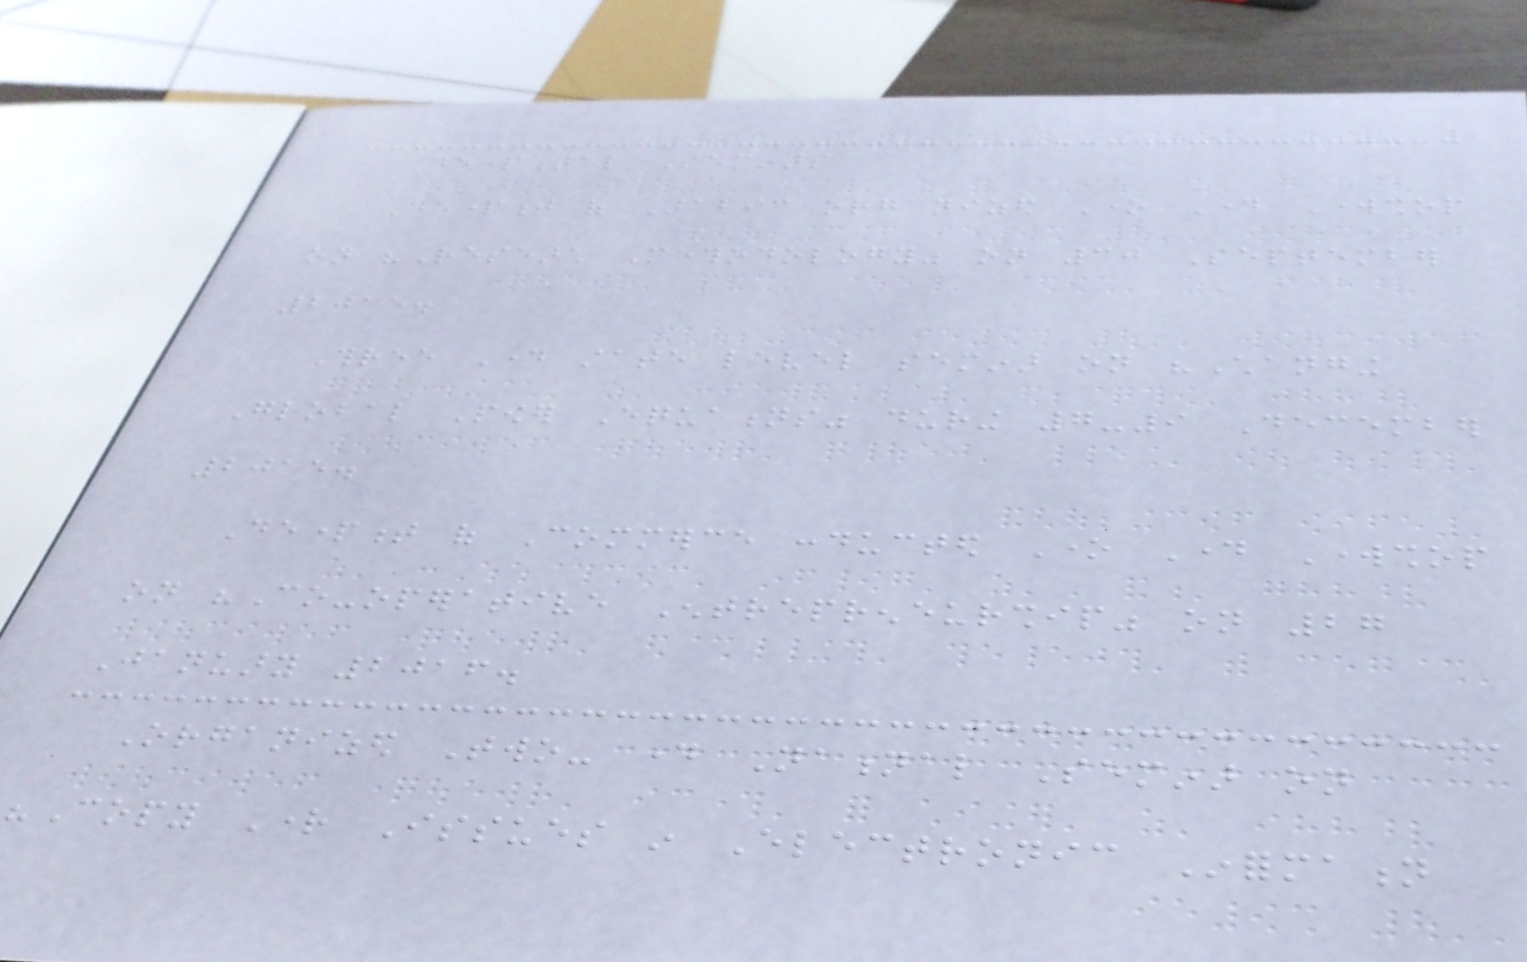Departmental Seminars
Department of Arabic organized One Day Workshop
on "Research Methodology" on 30 September
2015.
Three Day state level seminar on "Changing
Global Power Equations" during 7-9 December
2015.
Department of Commerce conducted One Day Workshop
on "Co-operative Entrepreneurship" on 27
January 2016.
Organized Two- day National Seminar on
"Copy Right Issues in Electronic Information
